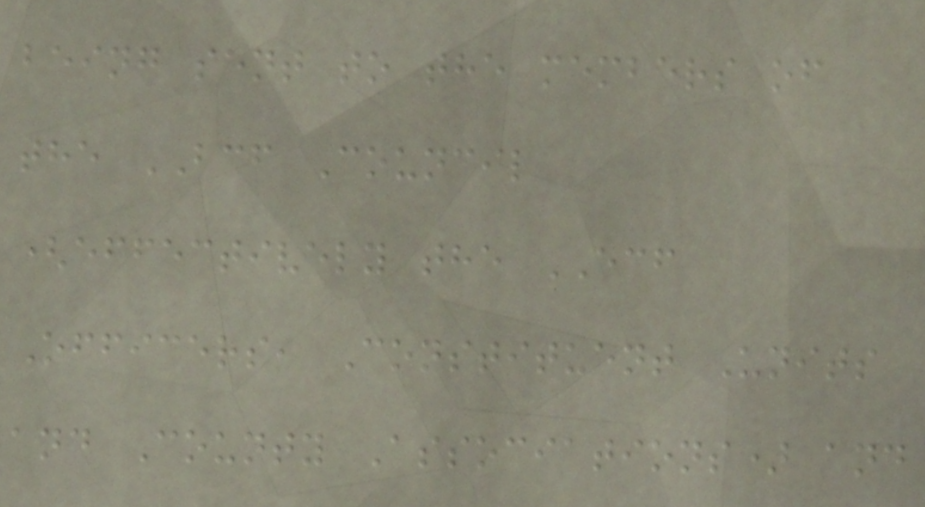being sent to the members of
the BCF Council
(effectively the ECF
Officers, Constituent Units
and County Associations) and
